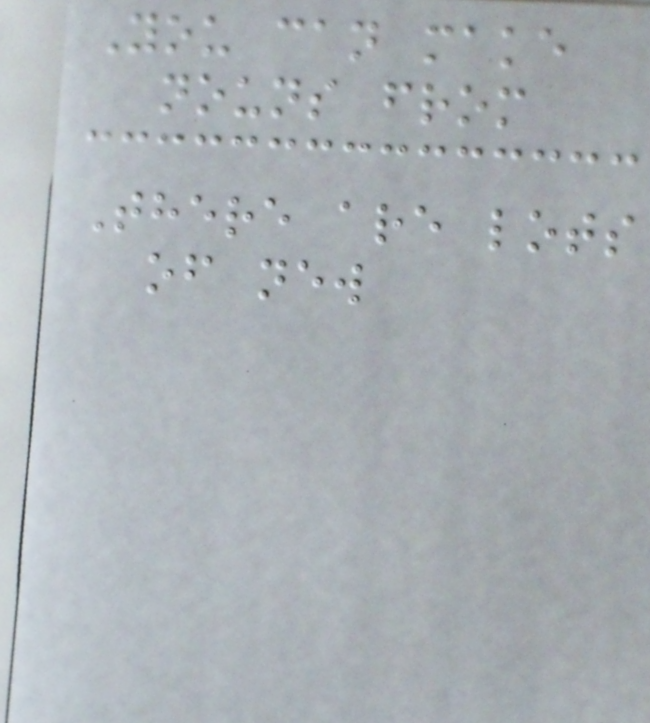You can make
nouns from
There are lots
of new
